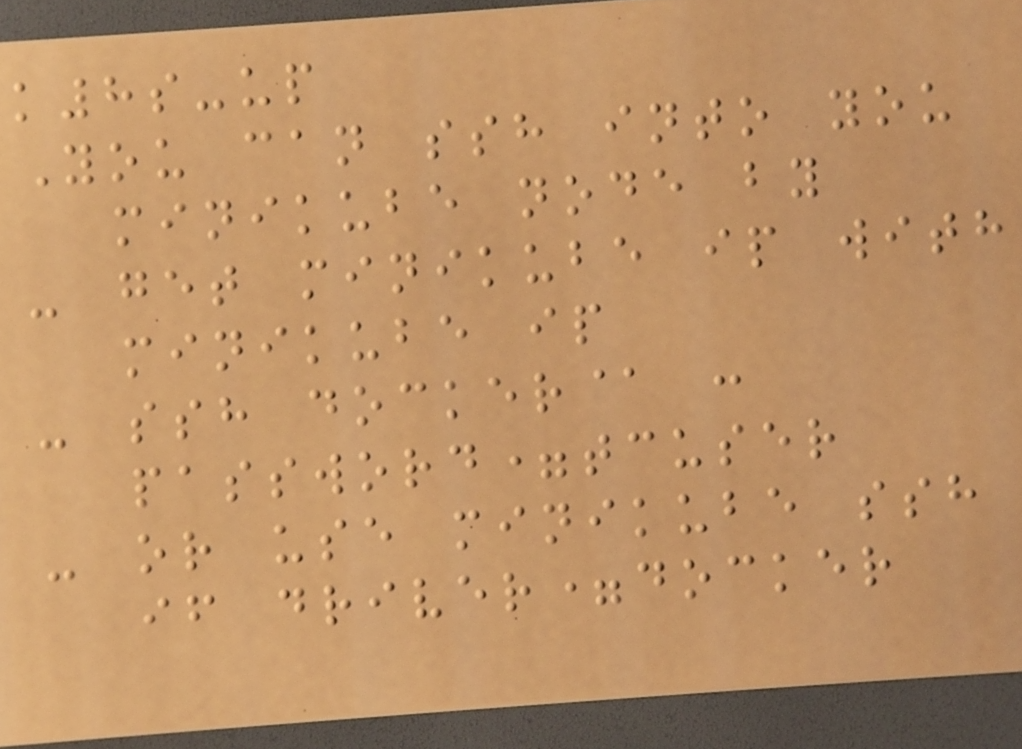k8s-up
You can ssh into you
minikube node by
- get minikube ip with
minikube ip
- ssh docker@ :
password=tcuser
- or use minikube ssh
if driver=docker
